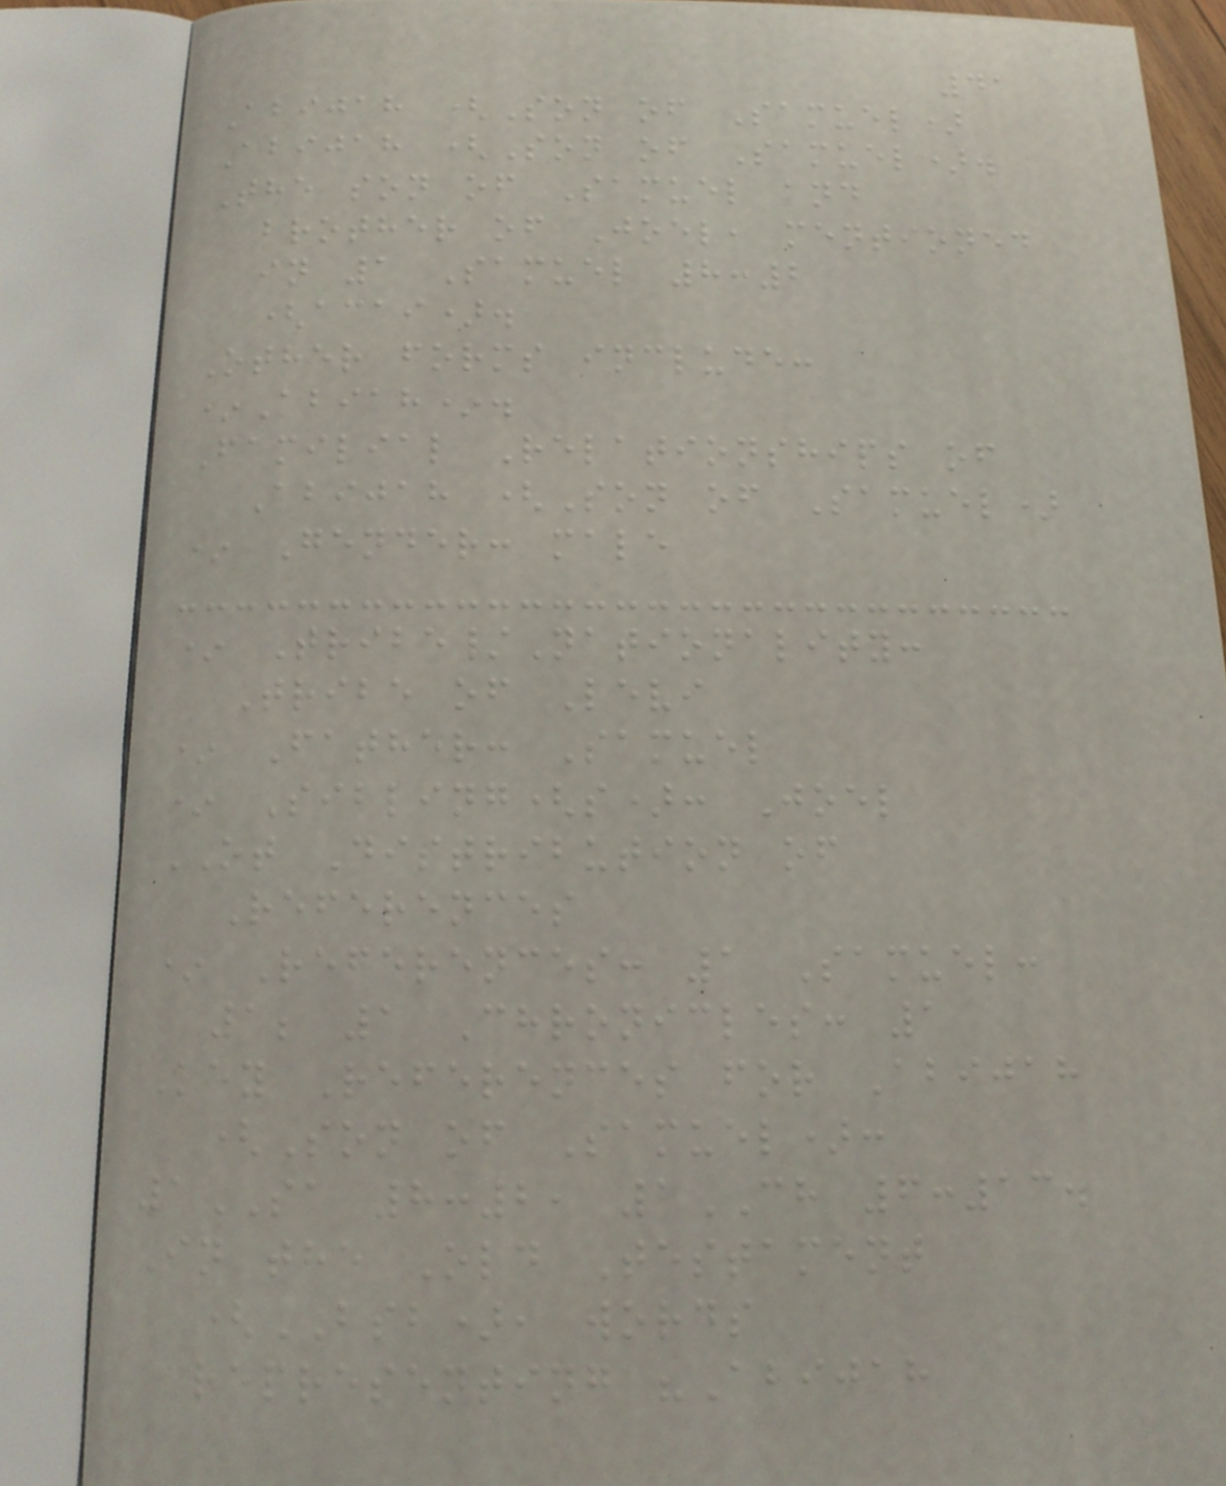41
Abijah (Son of Samuel)
Abijah (Son of Samuel).
The son of Samuel and
brother of Joel, mentioned
in 1 Samuel 8:2
(acai).
Other forms include:
*Abiah*.
Familial Relationships of
Abijah (Son of Samuel)
* Gender: male
* Tribe/Nationality:
Tribe of Levi
* Father: Samuel
* Sibling(s): Joel
OT Distribution of
References
* References: 1 Samuel:
1; 1 Chronicles: 1
Key References for Abijah
(Son of Samuel):
1SA 8:2, 1CH 6:13.
In the Old Testament
(BSB), words
representing "Abijah
